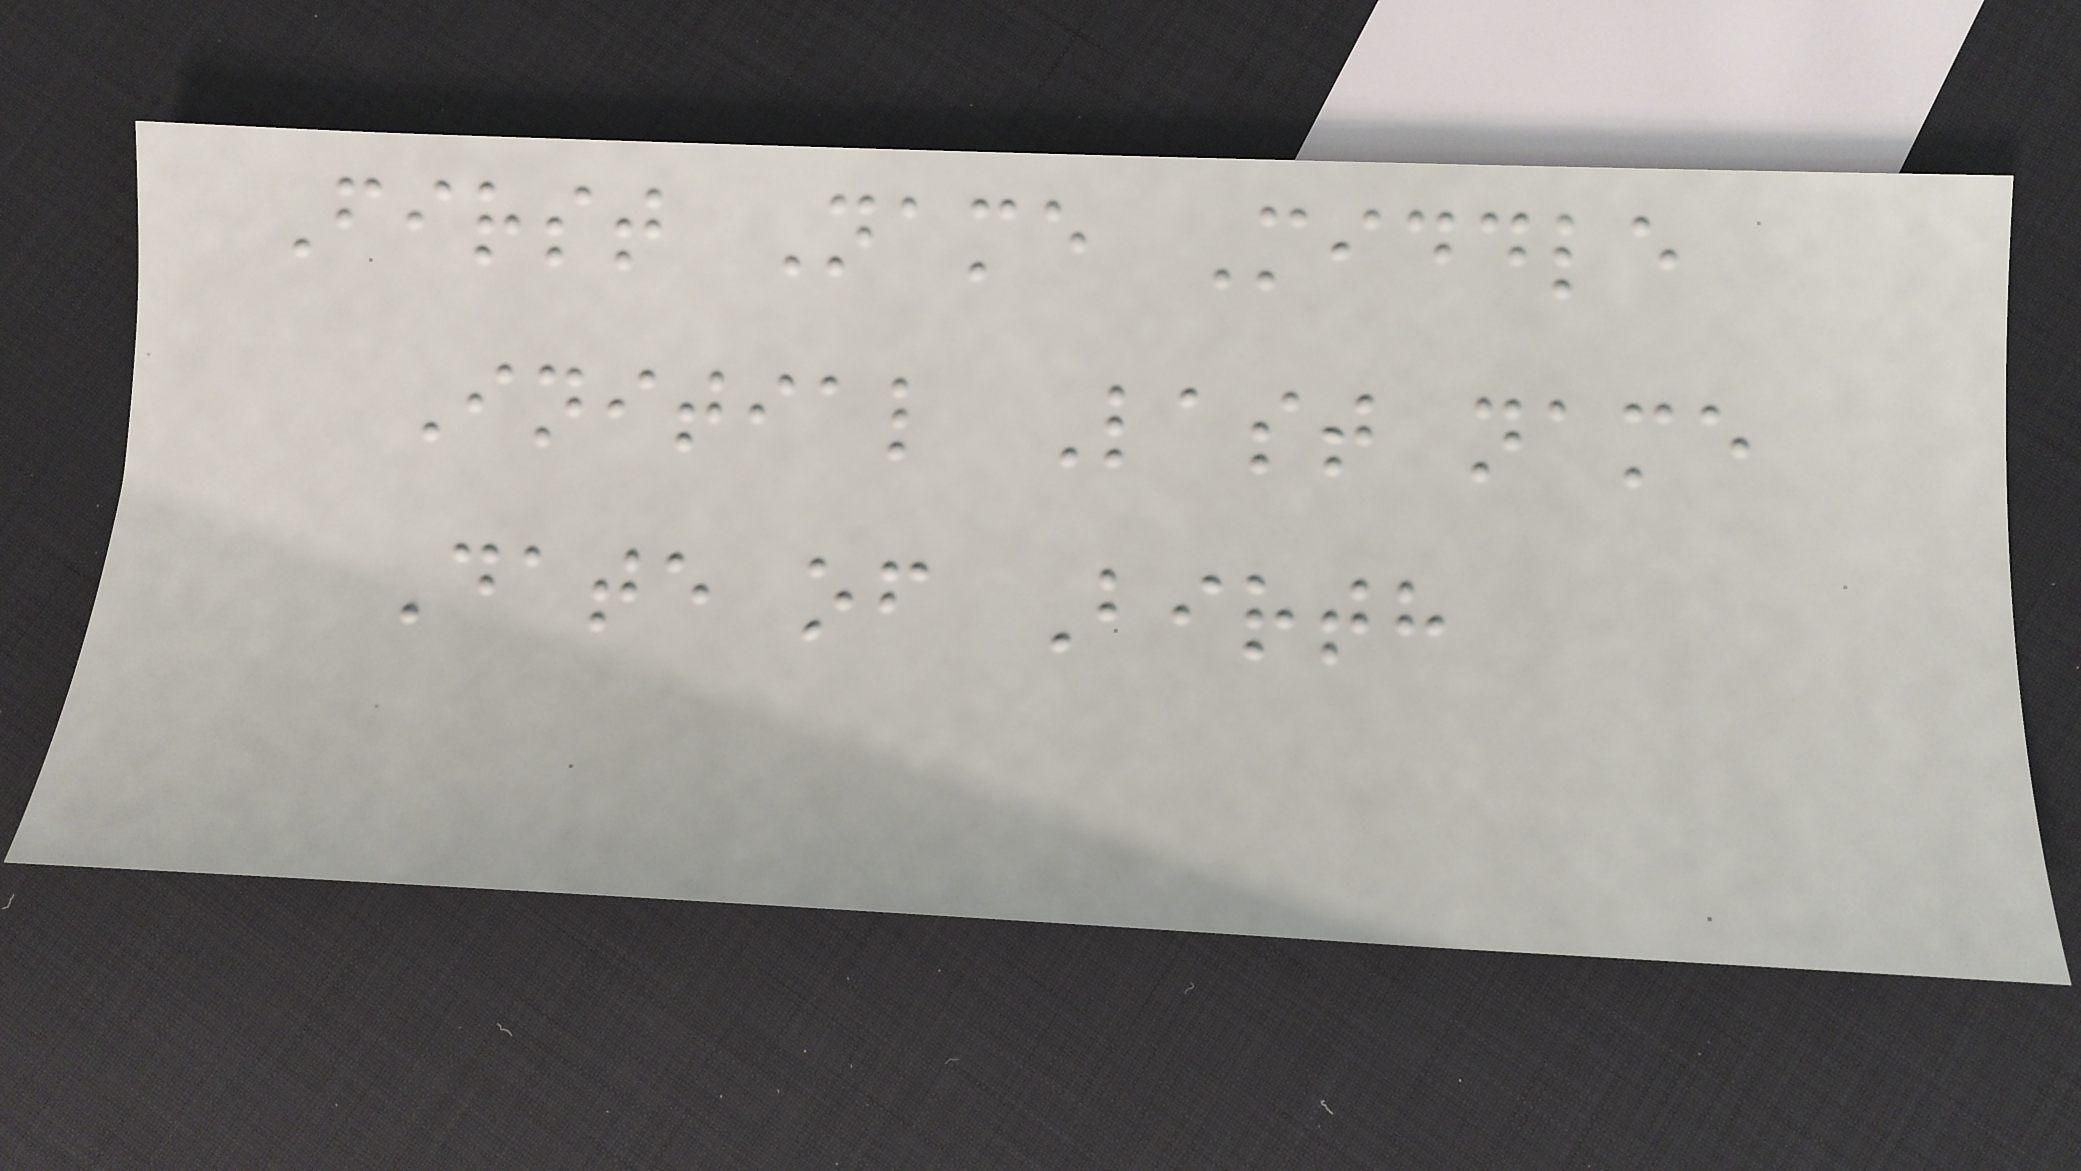First Name Middle
Initial Last name
Date of Birth
